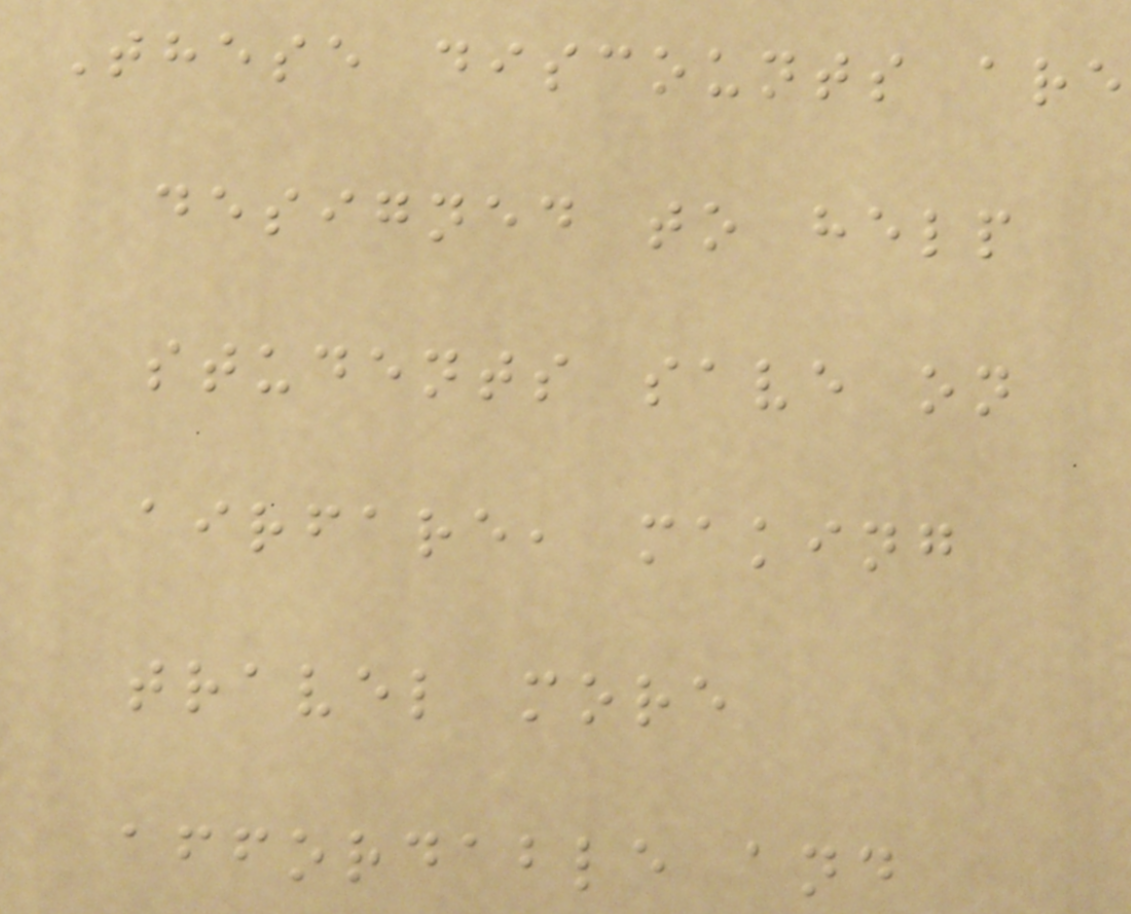These discounts are
designed to help
students save on
airfare, making
travel more
affordable and
